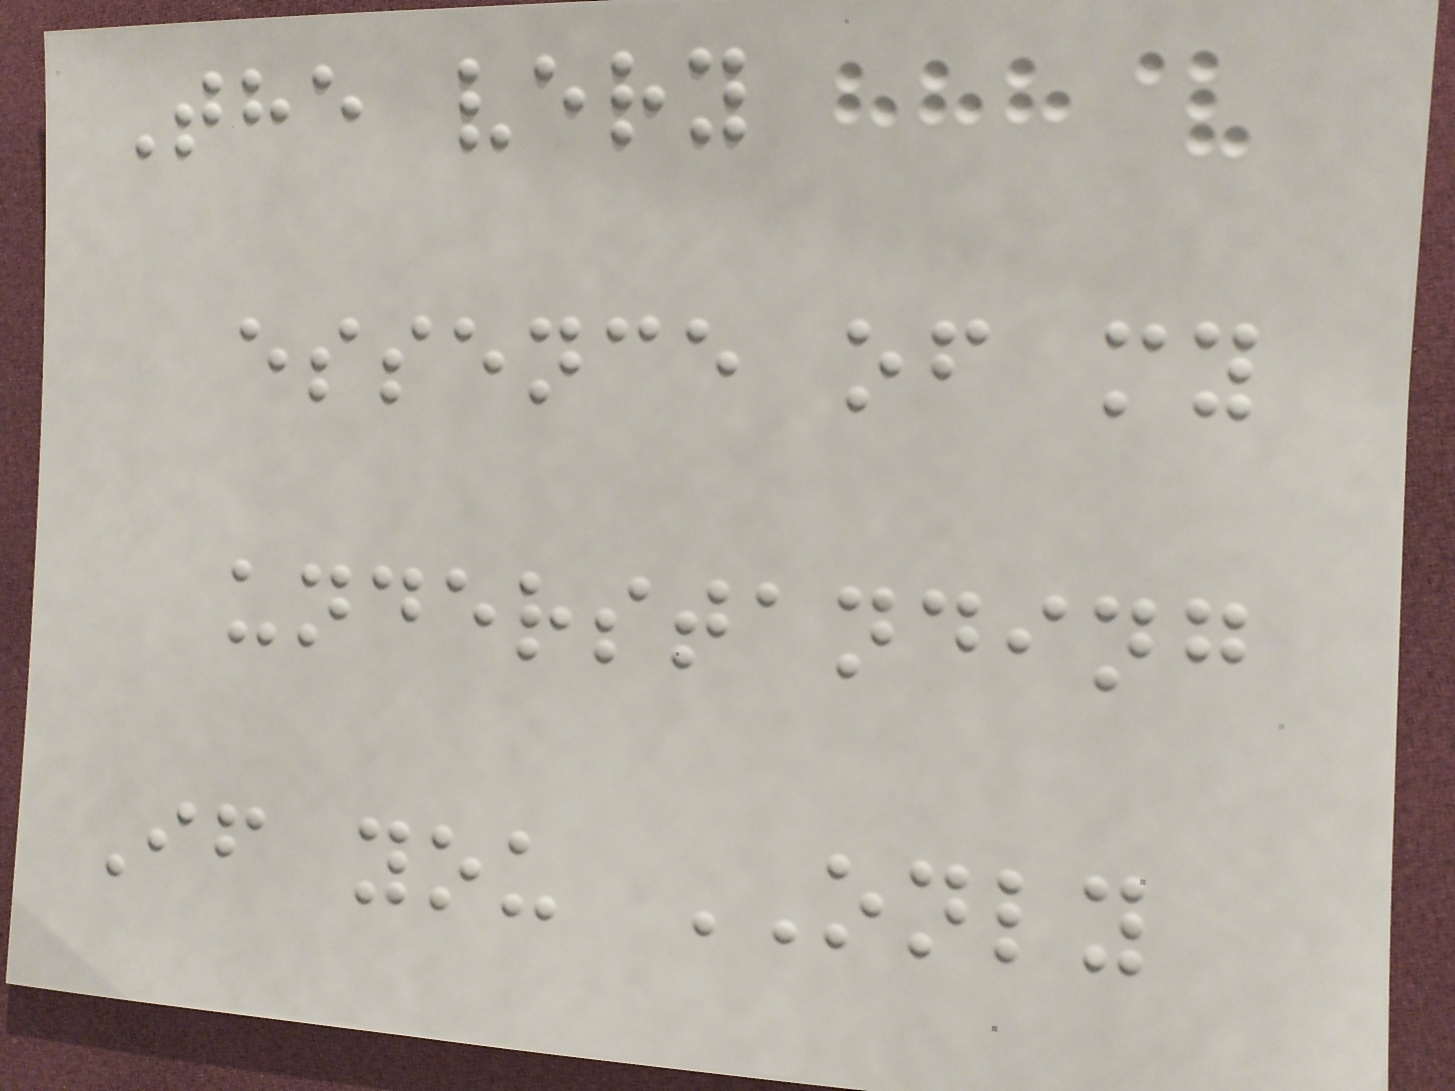The very
essence of my
understanding
If you ONLY
